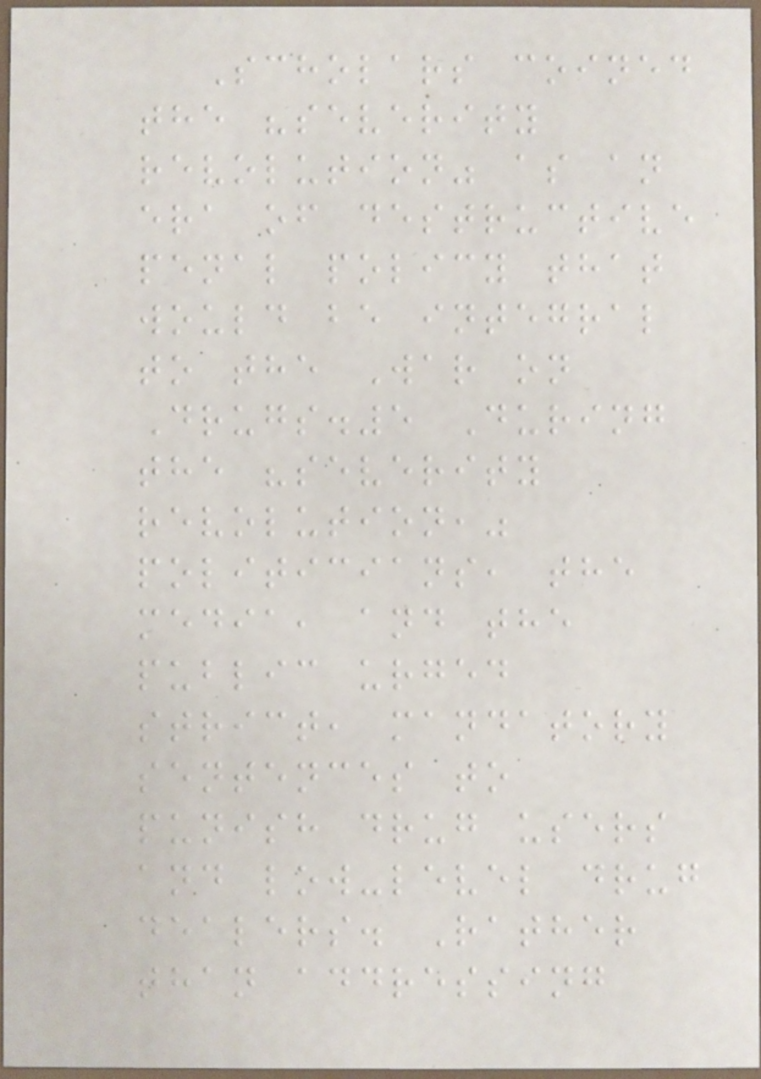Scholars coined
the "severity
revolution" as an
era of destructive
penal policy that
would be integral
to the War on
Drugs.5 During
the "severity
revolution,"
politicians, the
media, and the
public urged
strict, mandatory
sentences to
punish drug users
and low-level drug
dealers. Rather
than addressing
